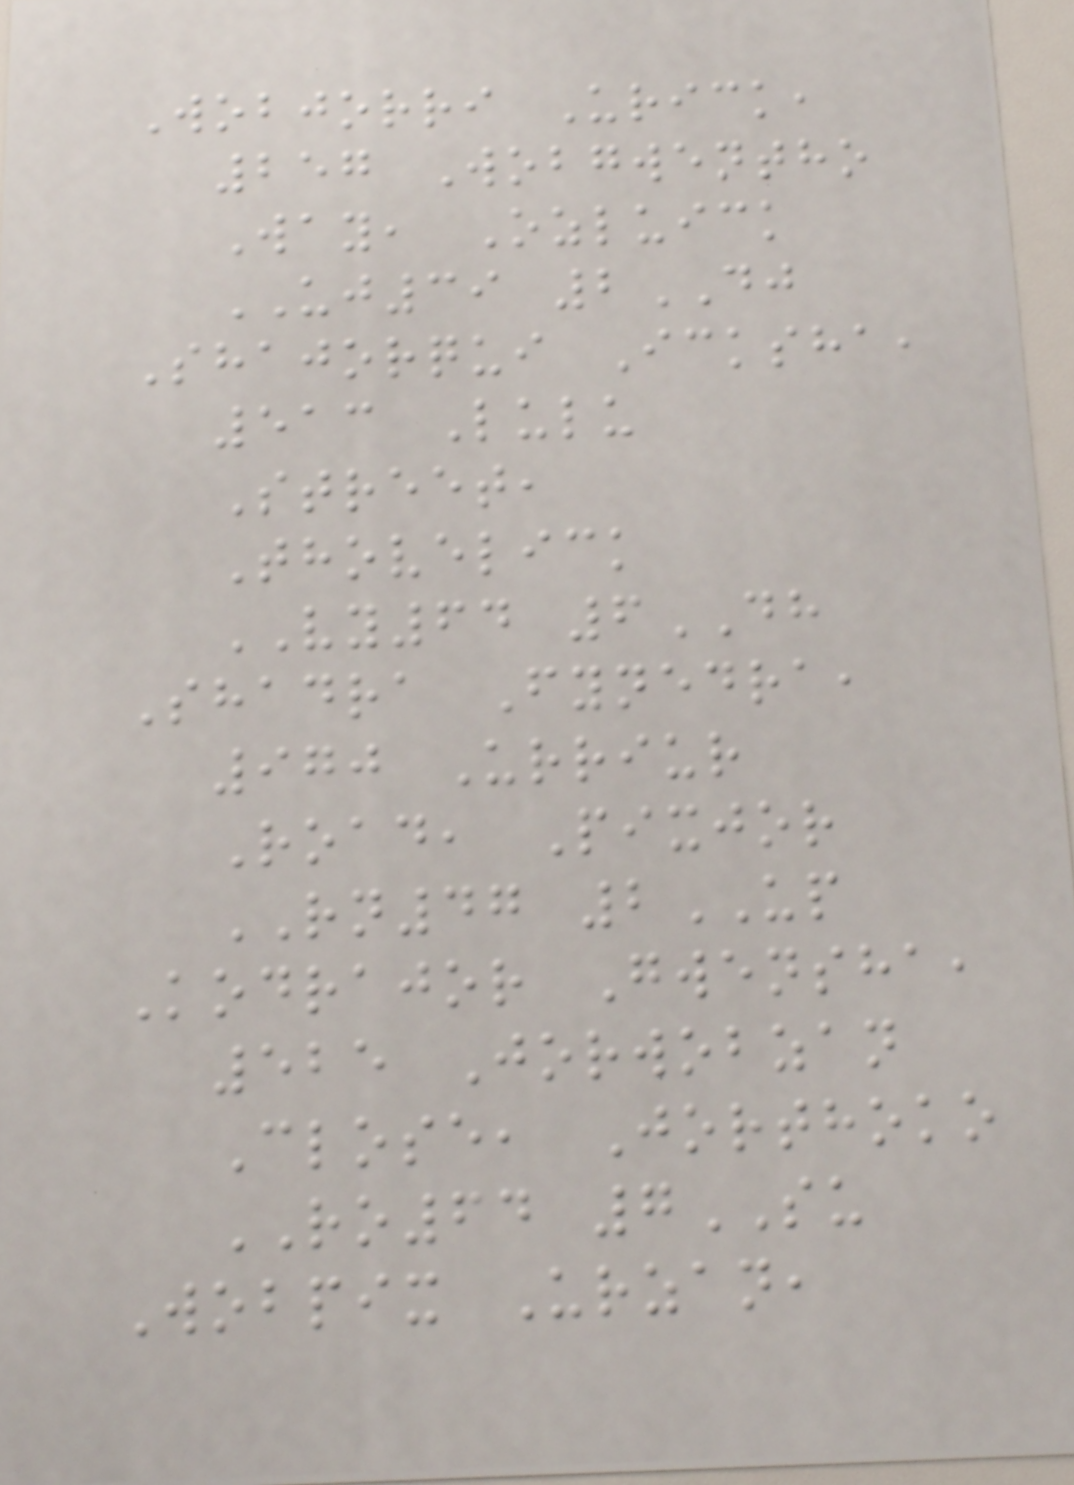Wobjorri Urick,
257 Wobgwentho
Way, Ozluick
UJ39 2DJ
Shajorqui Icksha,
513 Lulu
Street,
Thovelick
VY64 6DH
Shadra Fynedra,
970 Urriur
Road, Pixjor
RN47 2UP
Kodrajor Gwensha,
525 Jorwobzan
Close, Jorthoko
RO64 7SU
Wobpix Urzan,
